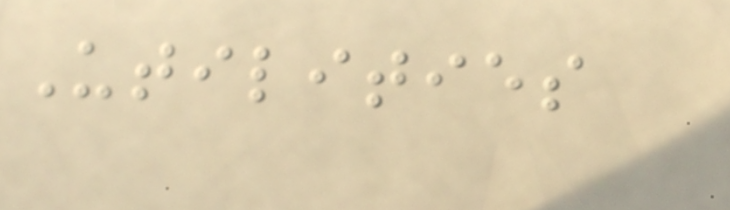Utilities
